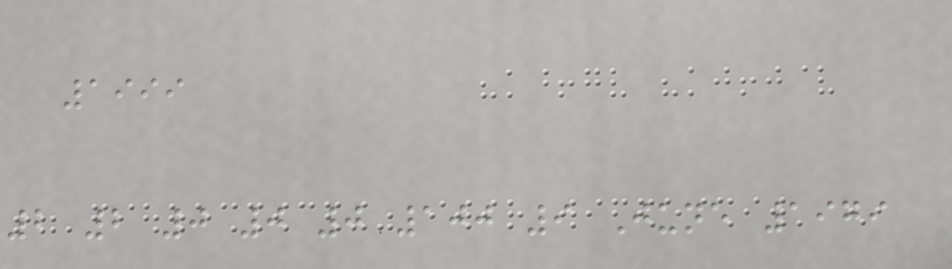1999
2 2 0 0 0 100 9 June 1979
